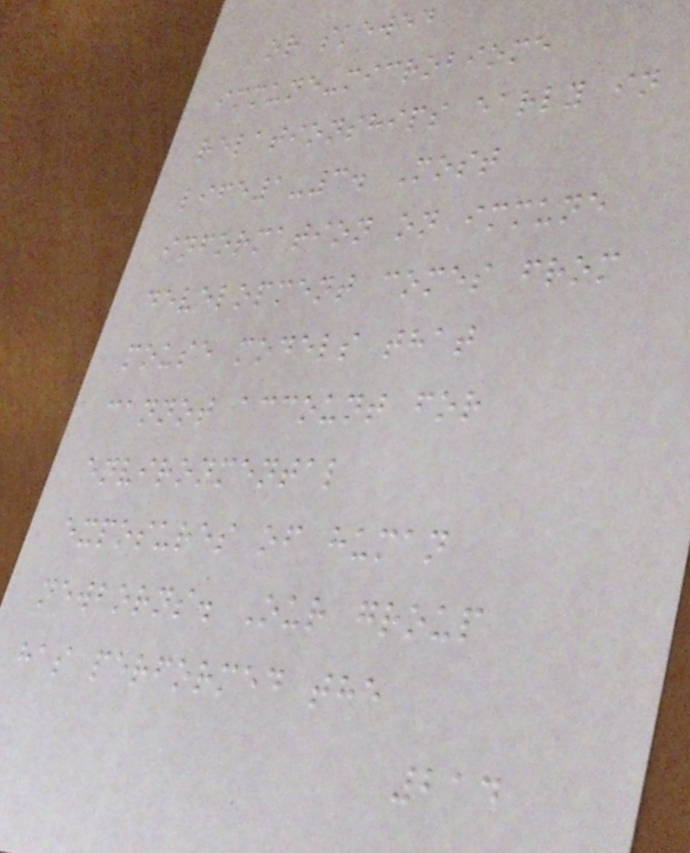or skewed
immune-microbiome
relationships early in
life1-3. Most
information on immune
development comes from
mouse models that
cannot account for
environmental
exposures of human
newborns. Our group
has performed the
214
